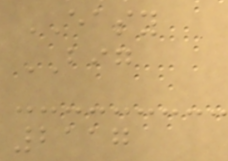EASY
BIG
2117
